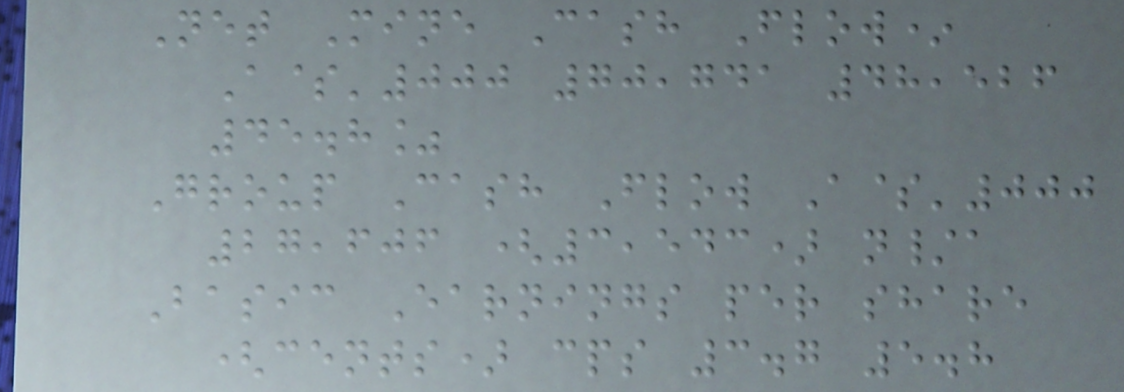Net Mine Cash Flow*
A$'000 70,741 48,526
45.8%
Group Cash Flow A$'000
27,606 (3,543) n/a
Basic Earnings per share
(cents) cps 3.7 5.8
